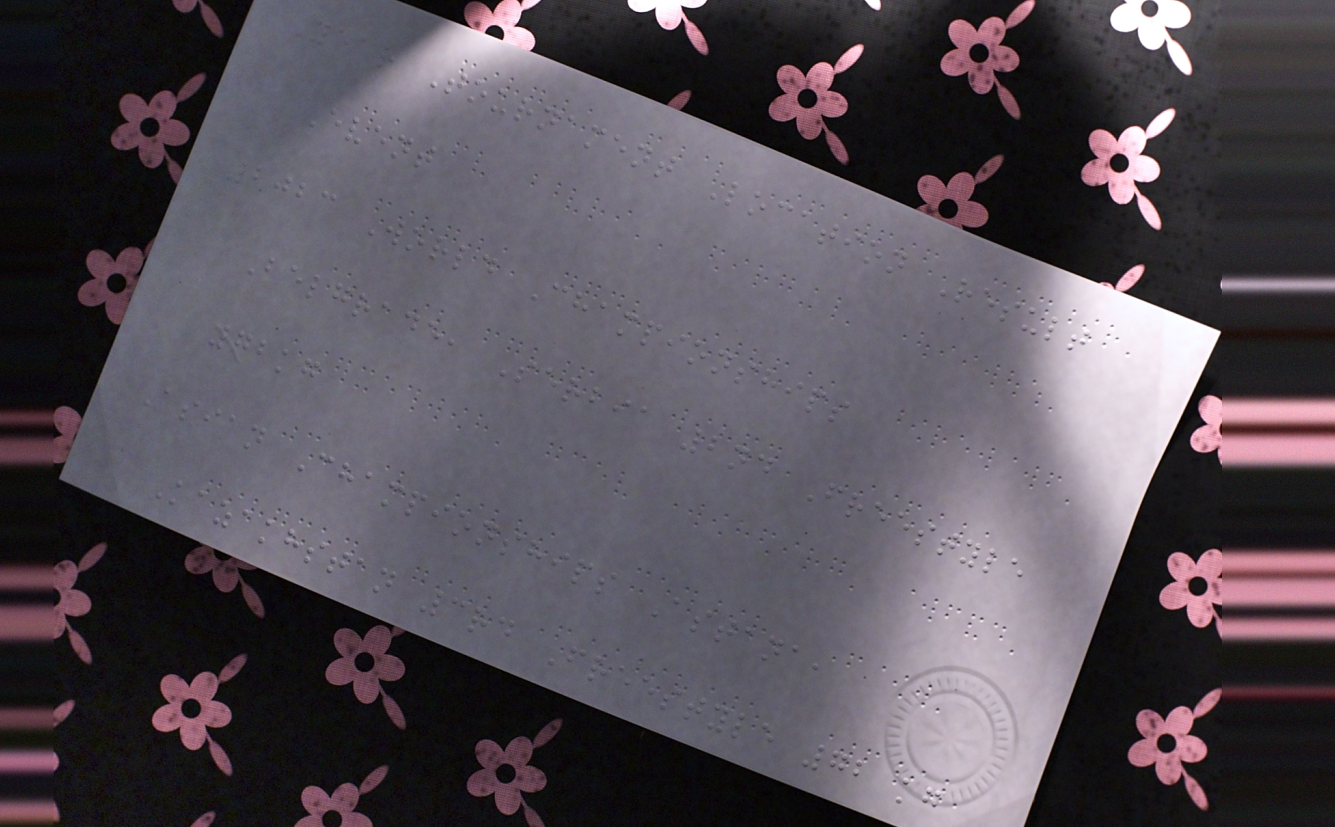Year Tournament Location Result
Event
2023 World Championships
Belgrade, Serbia 2nd Freestyle
72kg
Asian Championships Astana,
Kazakhstan 3rd Freestyle 72 kg
